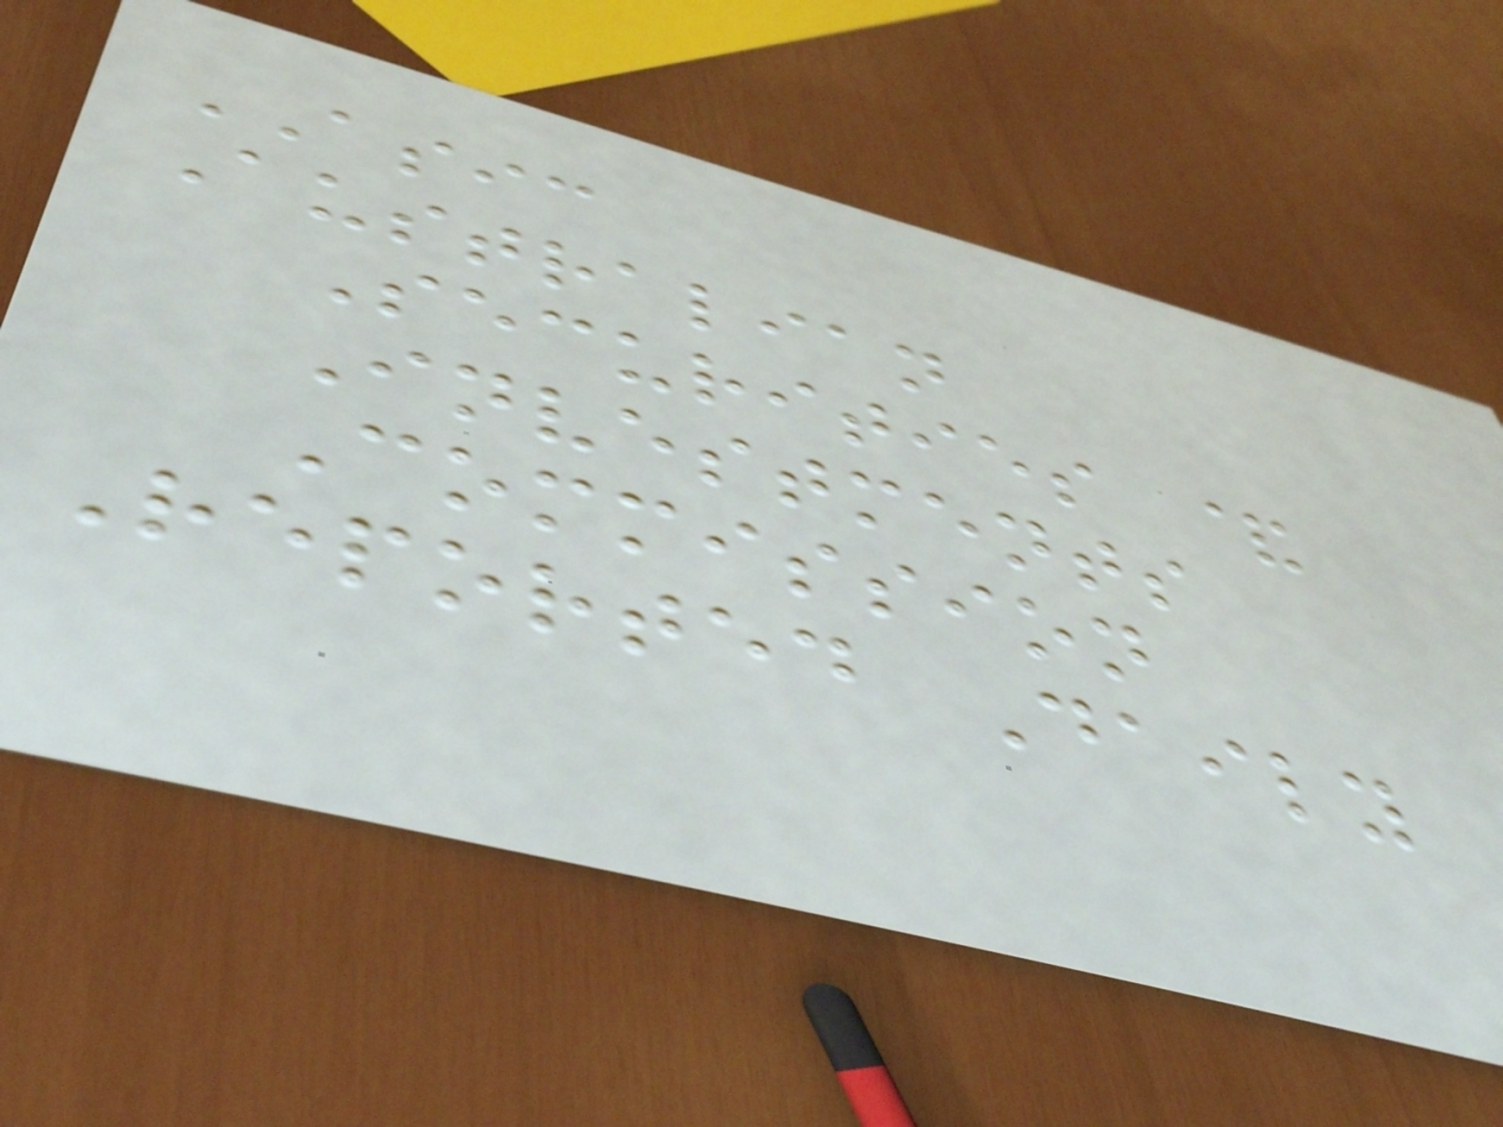ASIC
Australian
Securities &
Investments
Commission
Reported Daily
